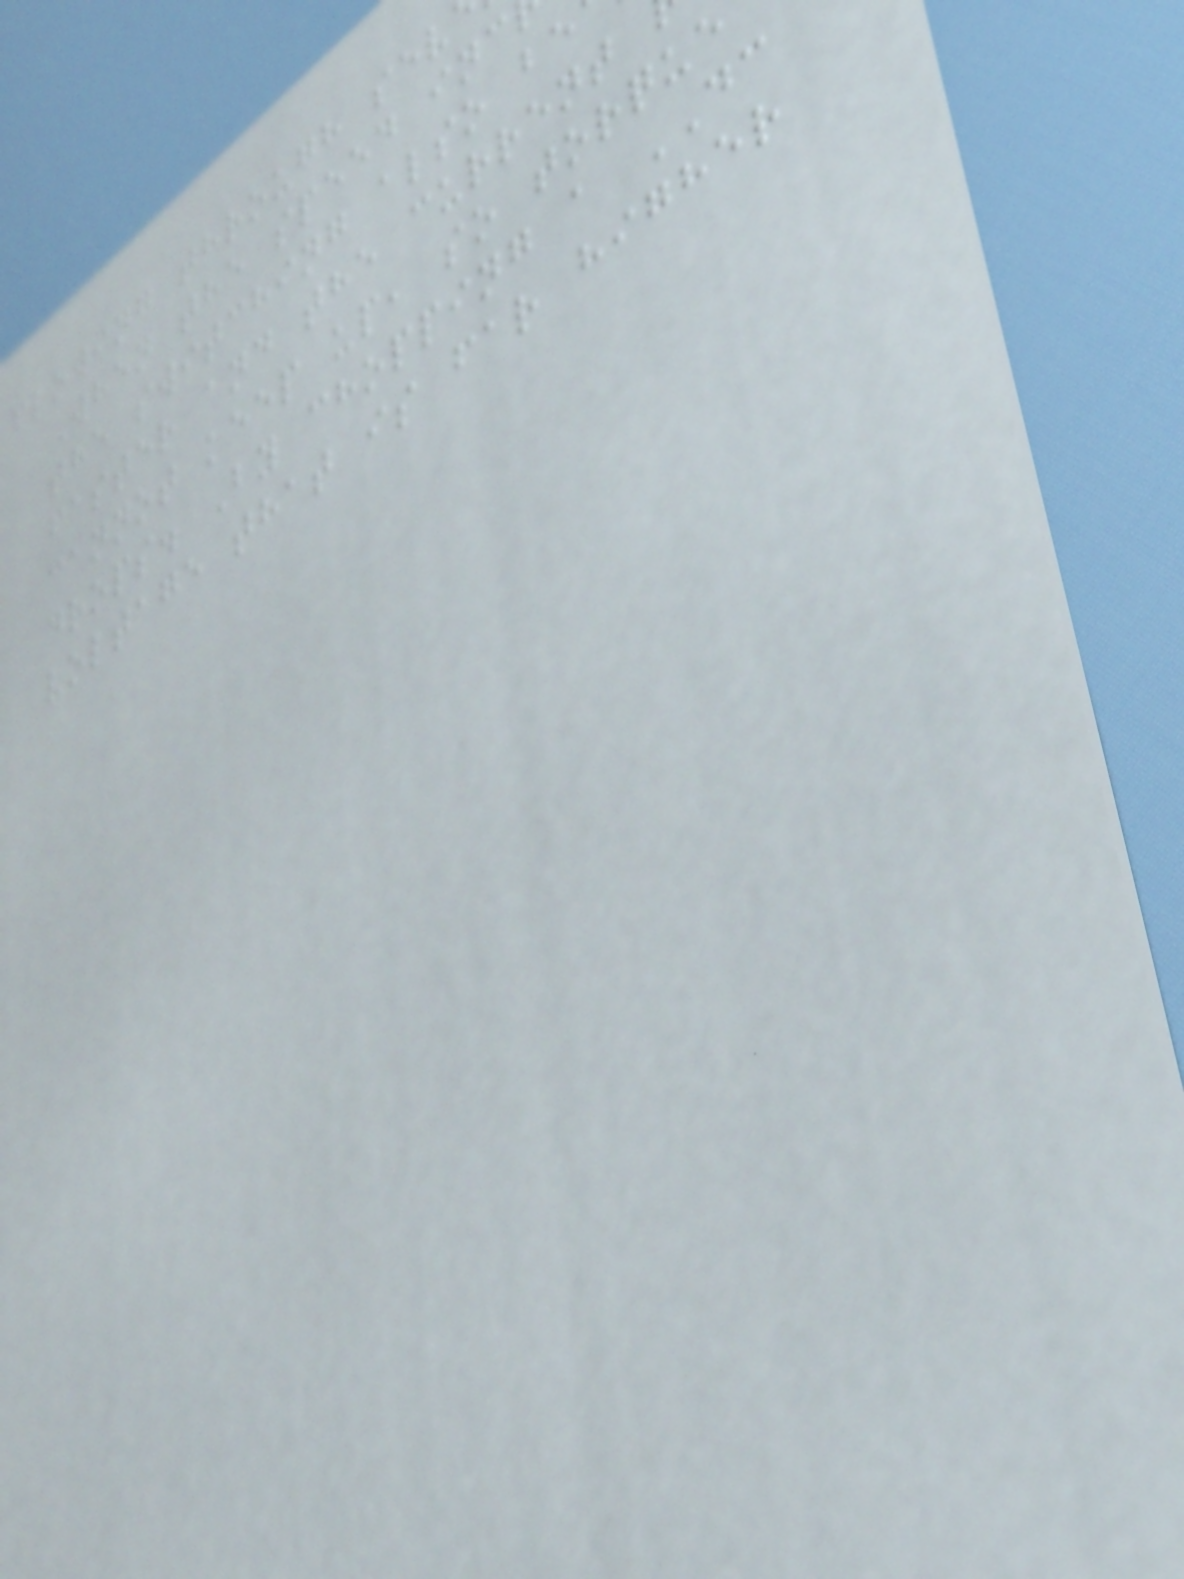flowing through sev
When the speed inc
the switching also be
faster and the current
cannot keep up, so torque
drops. By chopping a DC
voltage that is far higher
